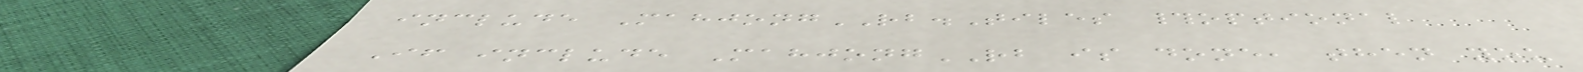include MahjongRB.Tiles #optional
If include MahjongRB is done, then you
